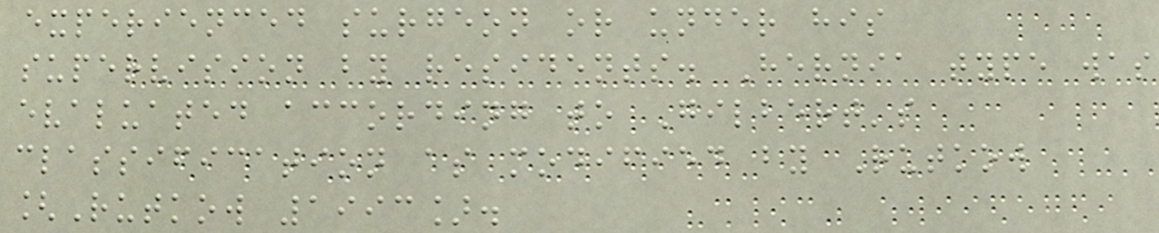experienced surgeon or under his
supervision by residents. Hernia type was
evaluated according to Gilbert's
classification as modified by Rutkow
[Rutkow 1993].
